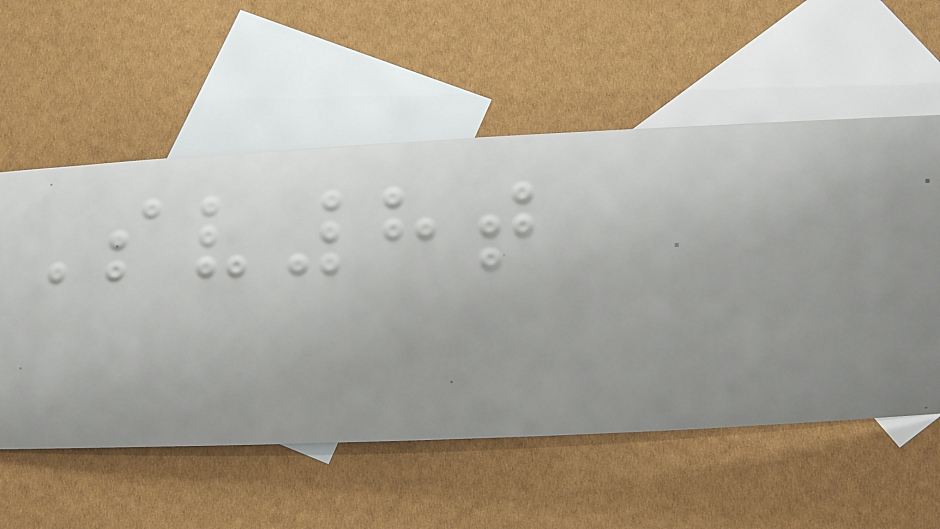Sv8t
